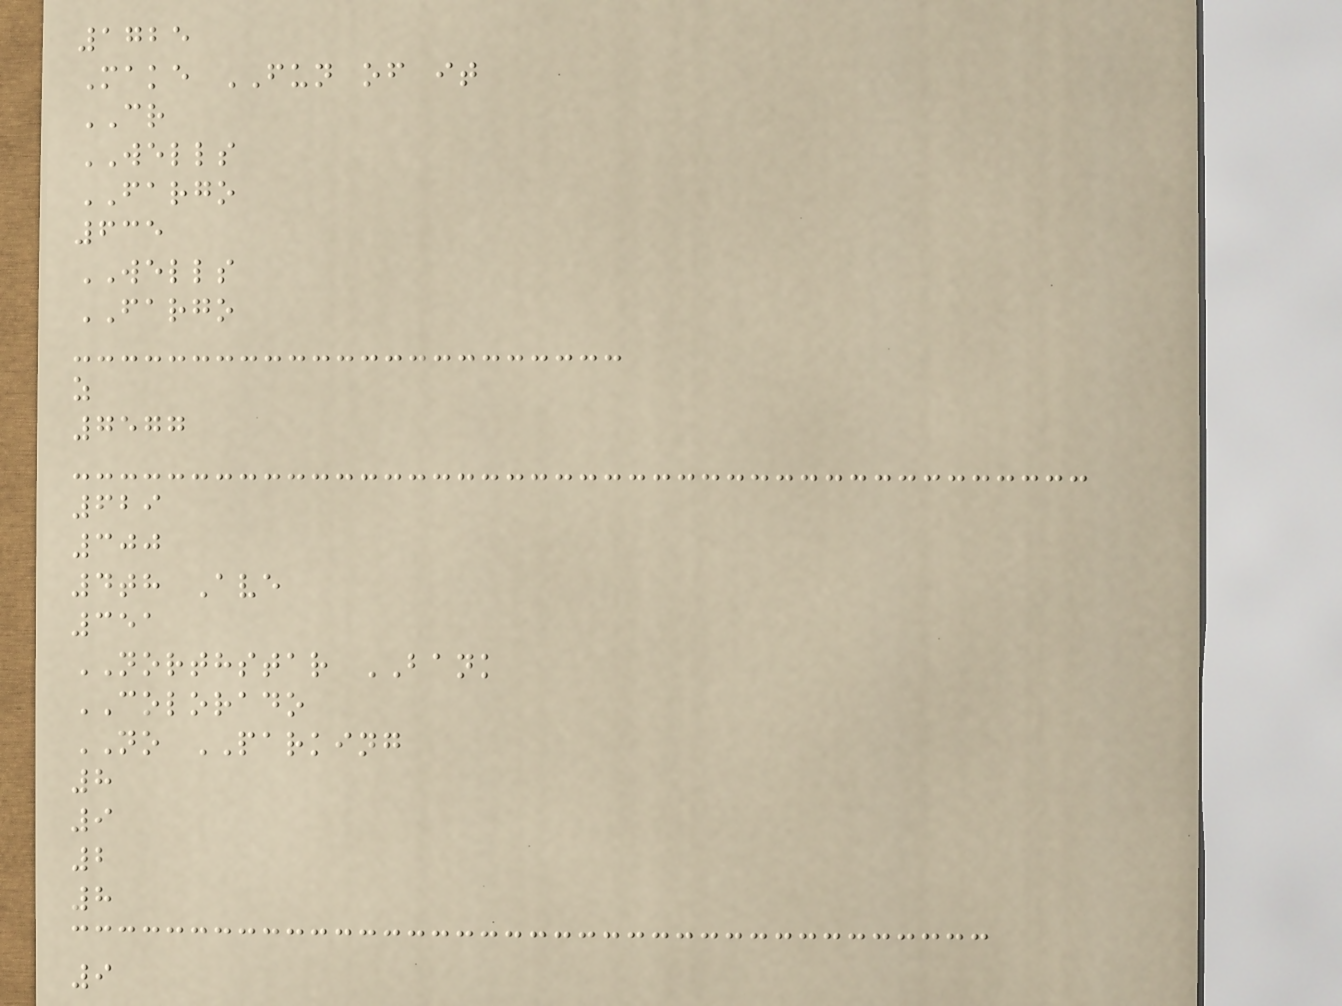1725
Make FUN of it
CR
WELLS
FARGO
635
WELLS
FARGO
z
7577
629
300
4th Ave
351
NORTHSTAR BANK
COLORADO
NO PARKING
8
9
2
8
9
